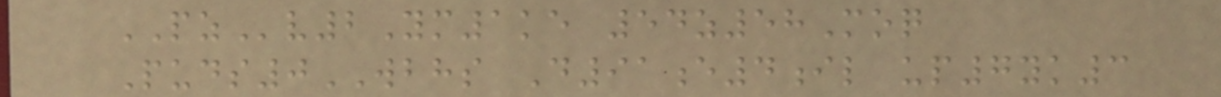PZv2Ym1ke 54z58Moq
Puds0WBHS D91e4il up7yk3
